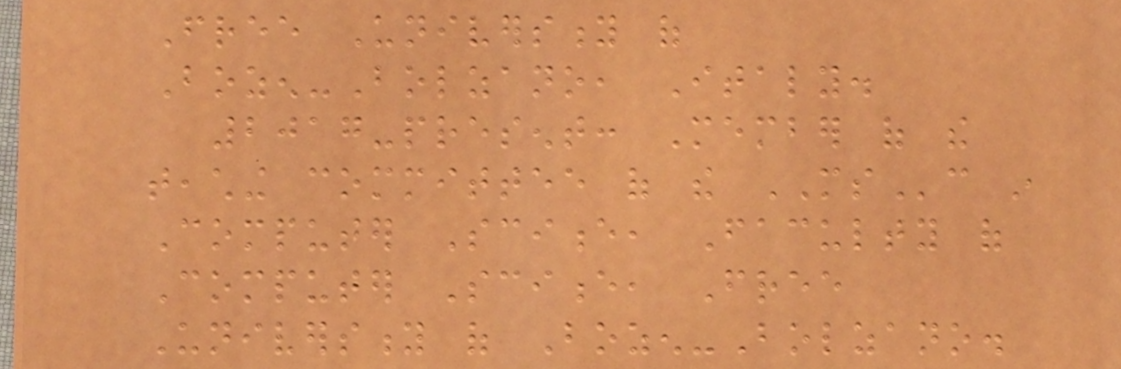Free University of
Bozen-Bolzano, Italy.
2017-present: Member of the
teaching committee of the MSc in
Computer Science, Faculty of
Computer Science, Free
University of Bozen-Bolzano.
